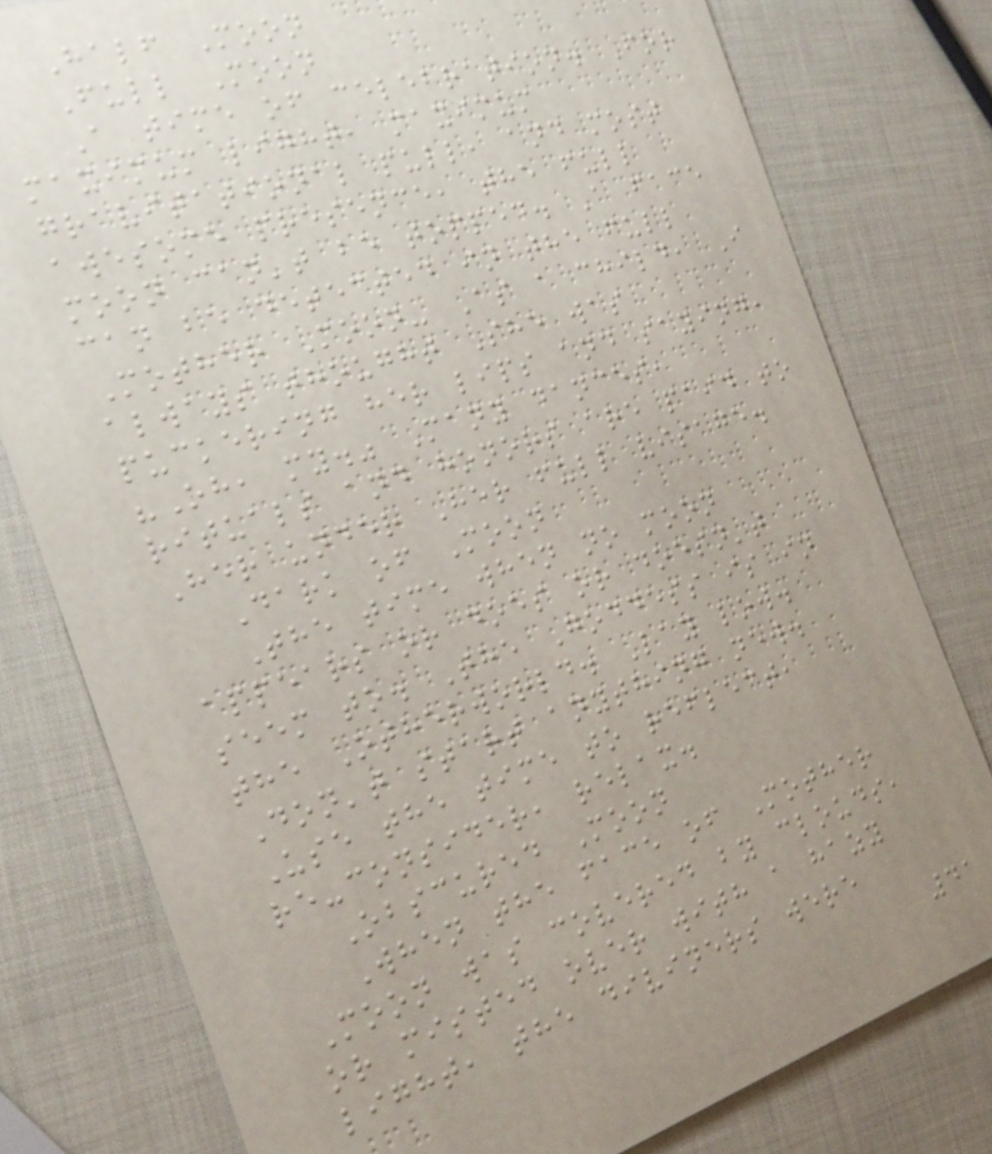Half Moon
Full Moon
A time of celebration. For
maximum light, maximum
gravitational pull, and most
awesome presence, the full
moon can't be topped. A face
can be detected in the full
Mother Moon- As a child, I
always thought She was
puckering her lips and saying,
"Oh, my." Many dances,
rituals and honors are paid to
Her under Her full visage.
Dark of Moon
The time when no moon
appears or does or doesn't
seem to. The Goddess is in
the Otherworld. Lay low.
Don't start anything new.
Use the time to reflect,
re-consider, relax.
Obscured Moon
When the face of Mother
Moon was covered by clouds,
or misted over with a hazy
light, the diviners were
41
